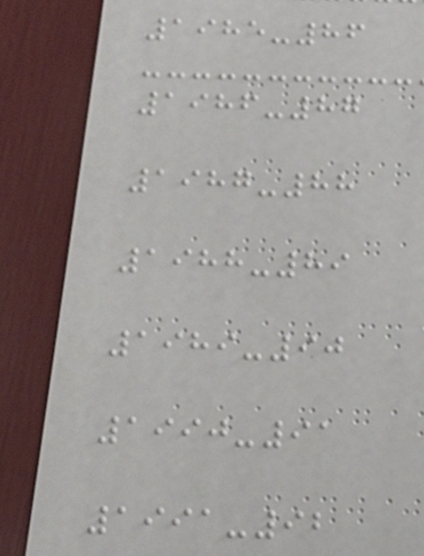1985-86
1986-87
1987-88
1988-89
1989-90
1990-91
1991-92
